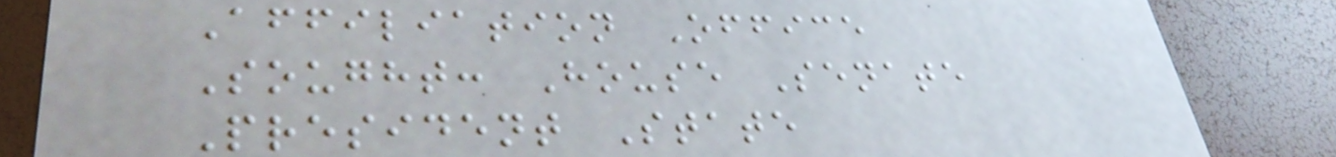Affiliation Office
Sought: House Senate
President State
